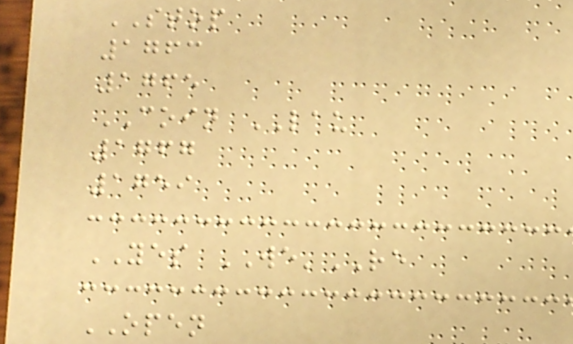STOP
1763
1765
COIN LAU
1767
1759
YES WE'RE
OPEN
